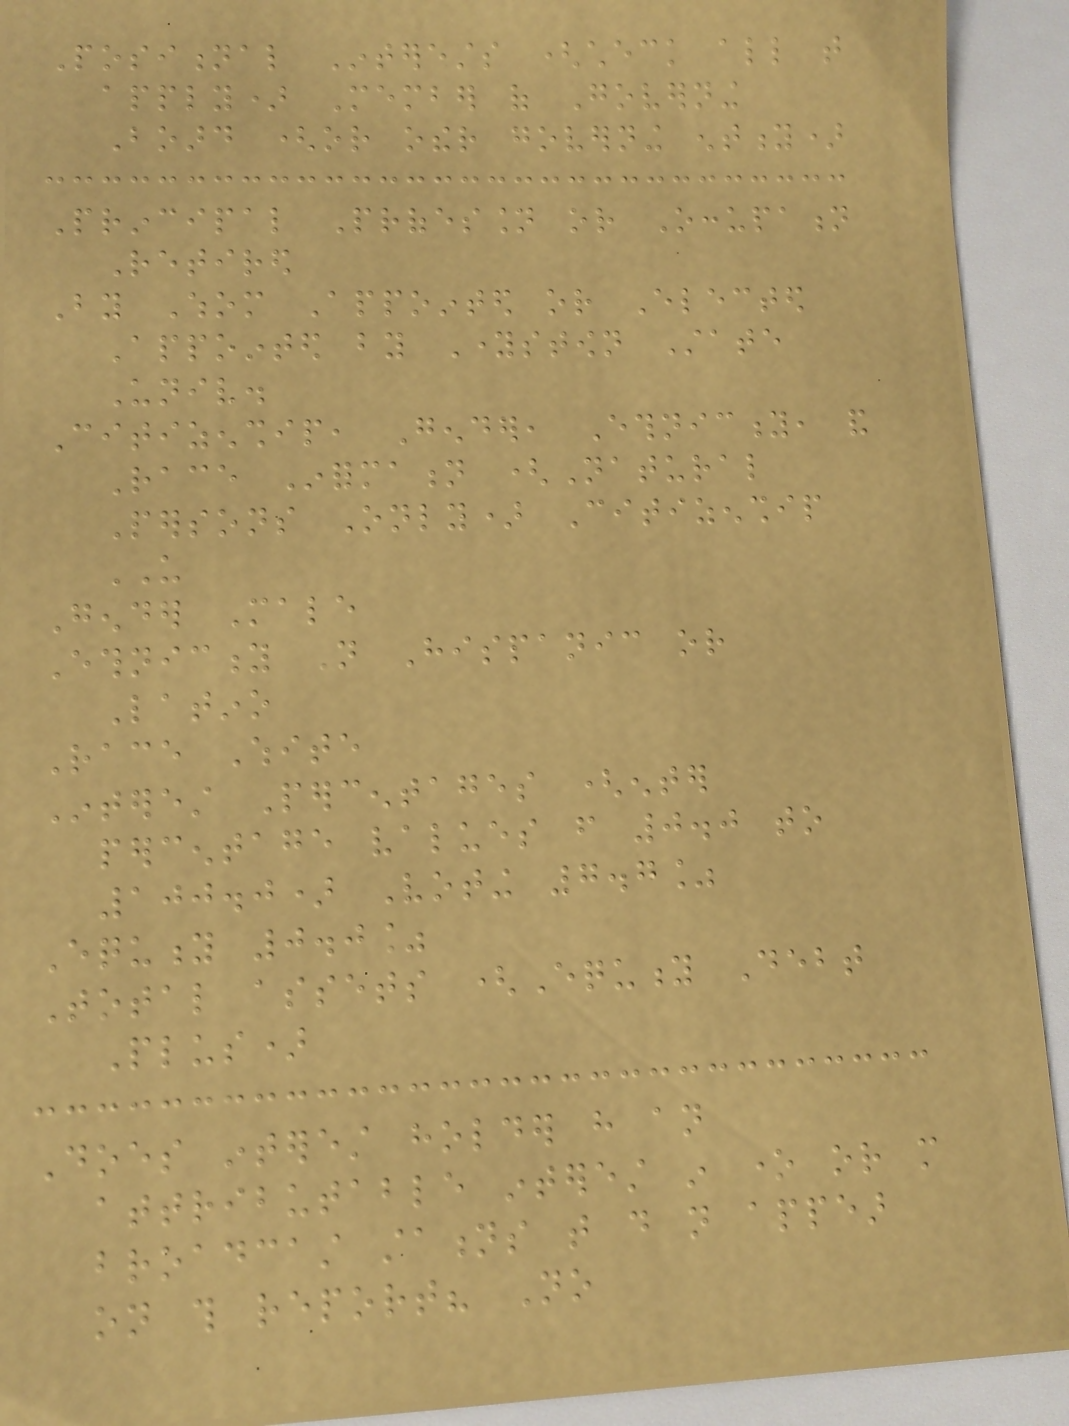Positional Interests (check all that
apply) Member of Governing
Board (or other governing entity)
Principal Profession or Occupation
Retired
By Whom Appointed or Elected
Appointed by Youngstown State
Univ.
Citizenship, Gender, Ethnicity, and
Race Information (Natural
Persons Only) Citizenship
US
Gender Male
Ethnicity Not Hispanic or
Latino
Race White
Interest Percentages (enter
percentage values from 0.0 to
100.0) Voting 7.7%
Equity 0.0%
Total assets (Equity Debt
Plus)
Does interest holder have an
attributable interest in one or more
broadcast stations that do not appear
on this report? No
